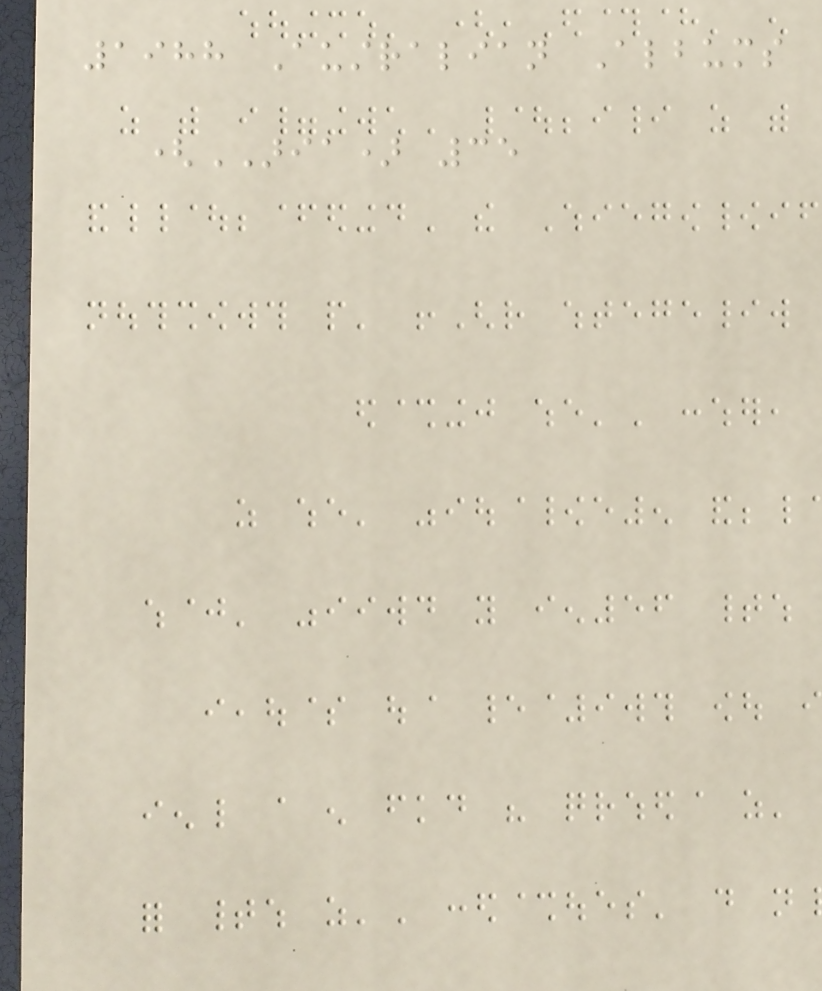1988 Australian Albums
(ARIA) 35
